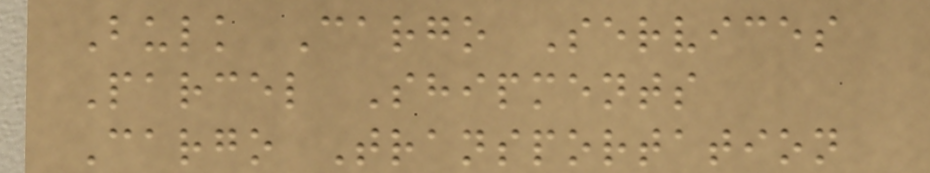Bulk Cargo Services
Parcel Shipments
Cargo Transportation
